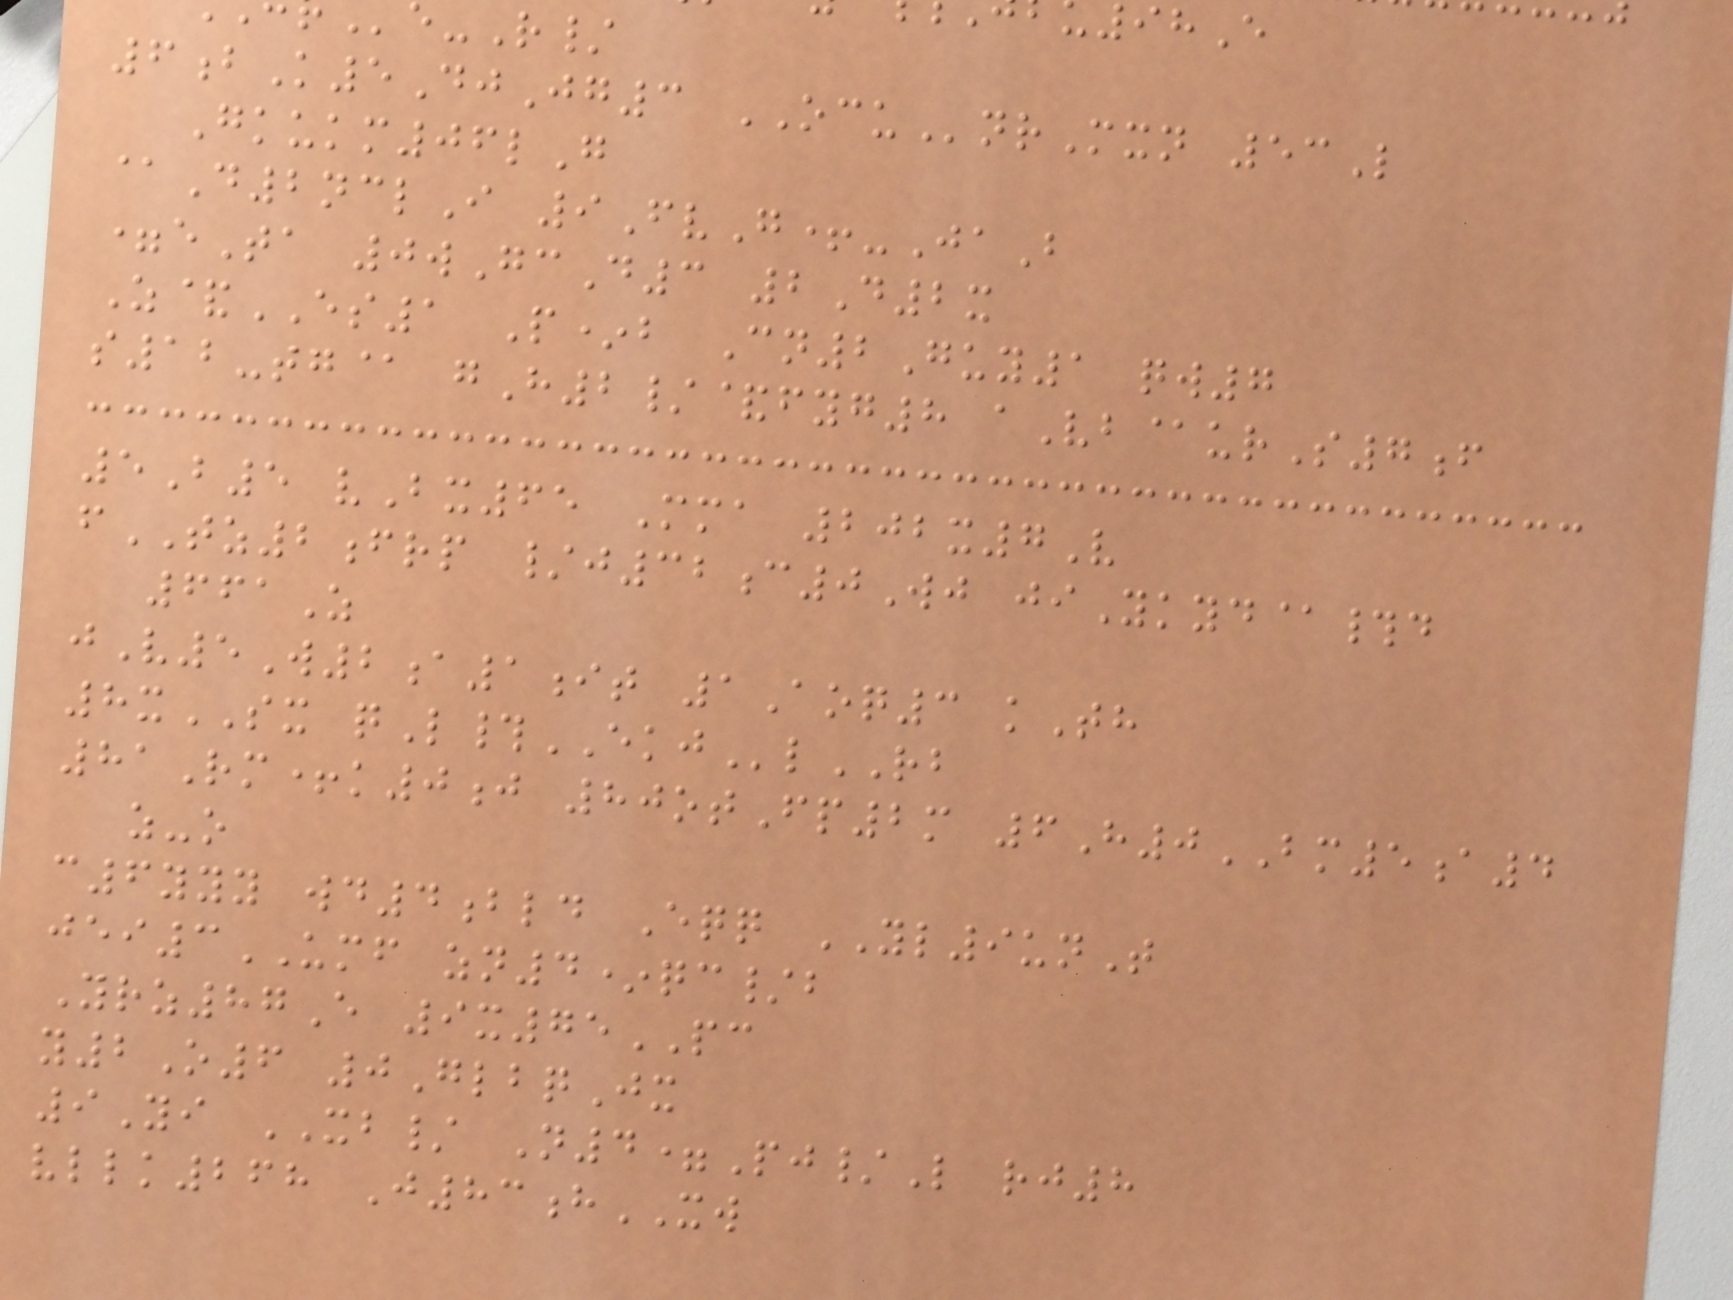e-R/
6bK5DjJg3 OCUnrMxn 53L
Gkukm06lG
@D2nclI 9FvG+-JaB
=eTa 0wGcD3 2D2x
Z&ES1 P*b Cn2Guy1 qw7
s12-tg@ gH2/&fyg8 aVb@urS7f
5B5 vBx65 Mma 202x7V
fTZ2frp /j32c0Wj jiYkyd@#d
661Z
jV5W2a1it 1Aoq3 kTh
8xSX qL#EKJlRB
81Rm+k0j 80otFp2m 6H0BM5a4
z-o
c6yyy wd4bld Eqq YL9unT
jei3UMF zn4*qc/b
Yrz87E 9x75PC
y2O6 0GlbqJx
9Yi XB/ N4=Pj/L rj8
vllk268 J83hXW
